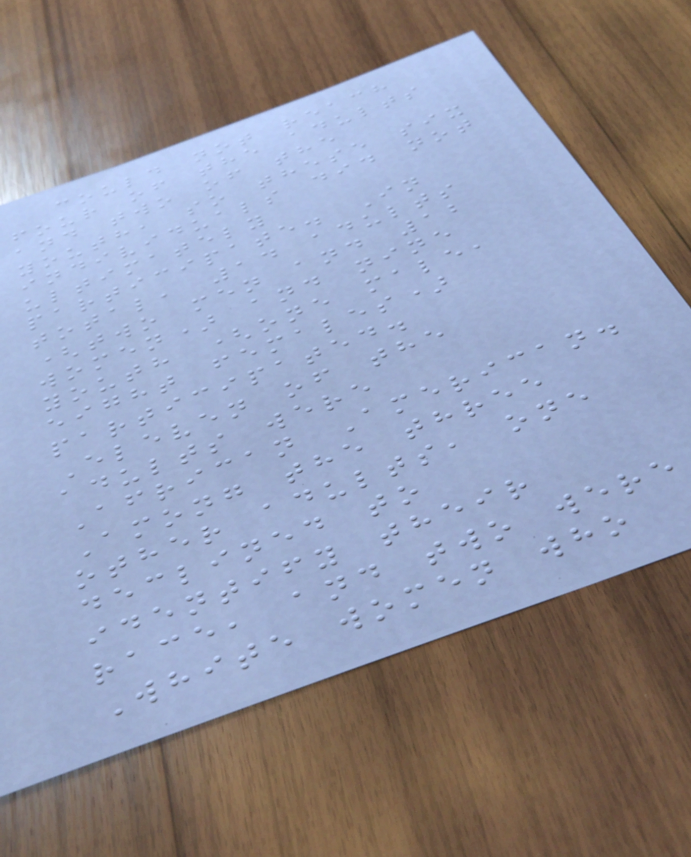could not reach
four of the adults
and two of the
youth, so these six
individuals did not
ultimately
participate. In
total, 14 adults
(two men and 12
women) and nine
youth (one male,
eight females)
participated.
Eleven of the
adults were
African American.
Among the three
other adults, one
declined to
identify their
race, and two were
White women who
